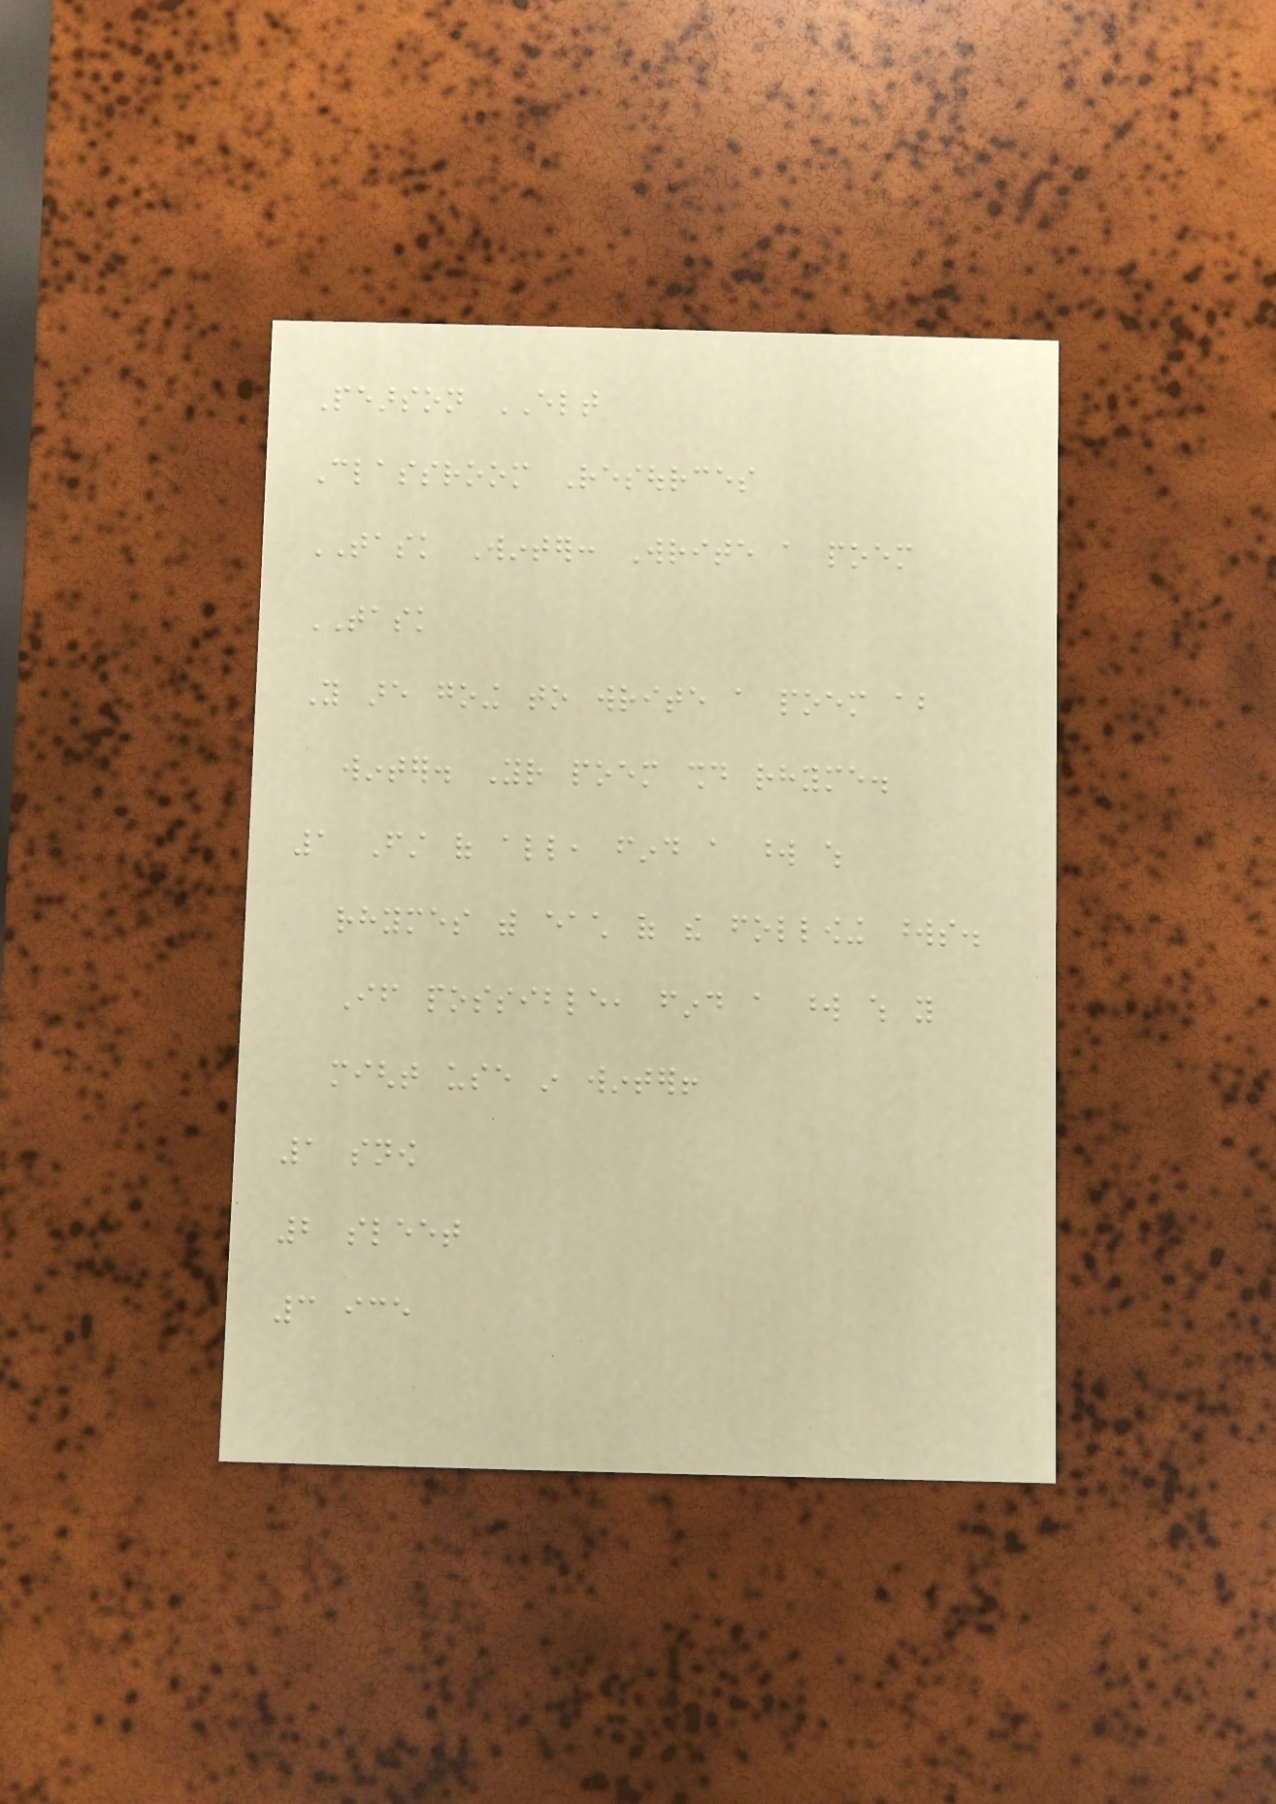Pearson ELT
Classroom Resources
TASK Winter: Write a poem
TASK
You are going to write a poem about
winter. Your poem should rhyme.
1 First of all, find a word which
rhymes with each of the following words.
If possible, find a word which you
might use in winter!
1 snow
2 sleet
3 ice
